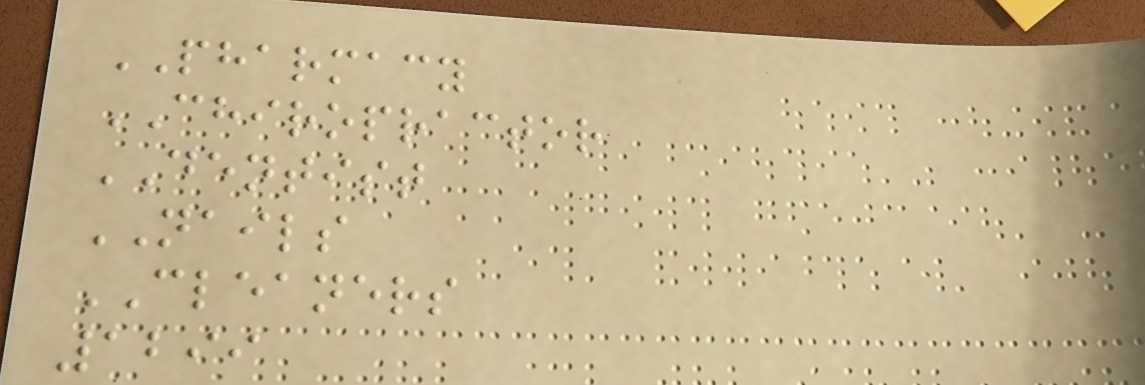PHARMACY
CHIROPRACTOR
DENTIST
NAILS
CLEANERS
1299
